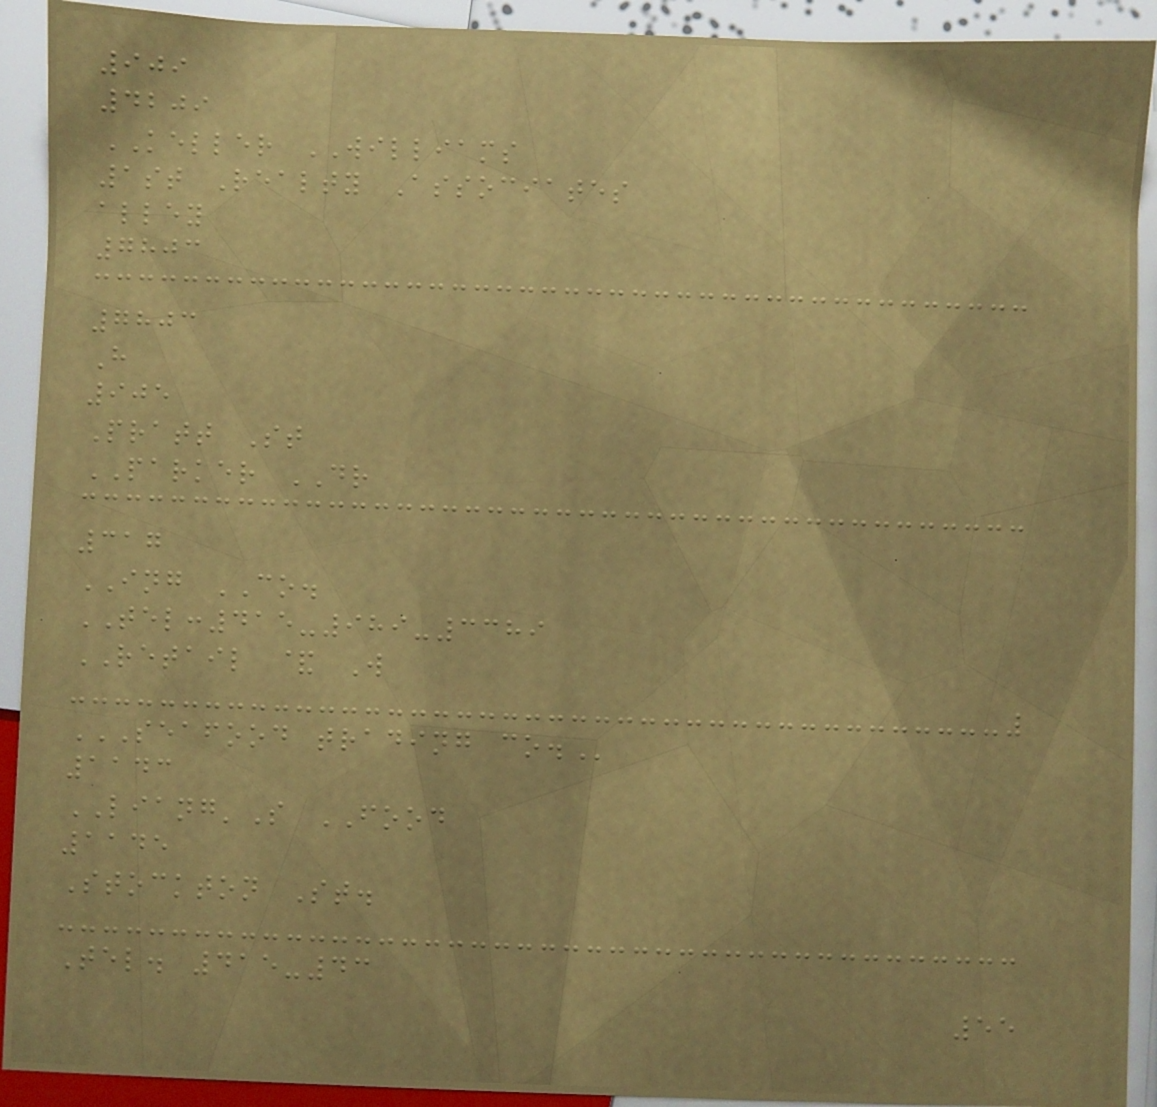909
4209
KELLER WILLIAMS
1st Realty Associates
alley
7803
7803
H
905
Pratt St
PARKER DR
317
ING CO.
TEL:415-989-3389
RETAIL & W
SEAFOOD TRADING CO.
1143
LIANG'S FOOD
1145
Stockton St.
Tel. 415-43
55
